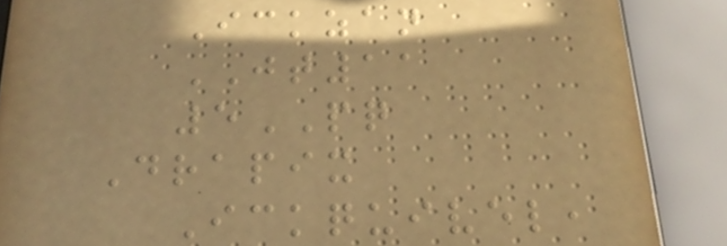Ickzan
JT11
5PQ
Drapix
Ickquivel,
